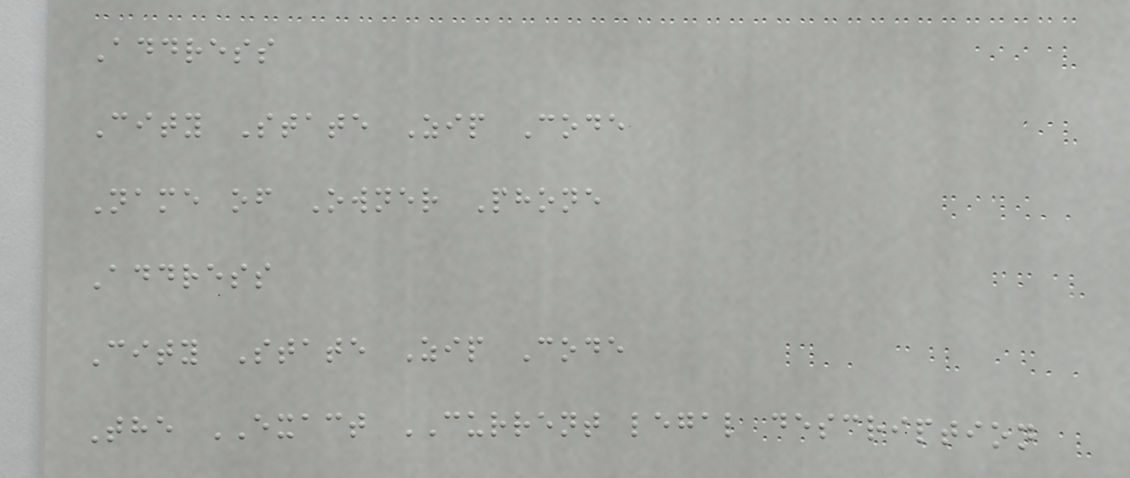Address
City State Zip Code
Name of Owner Phone
Address
City State Zip Code
The EXACT CURRENT legal description
